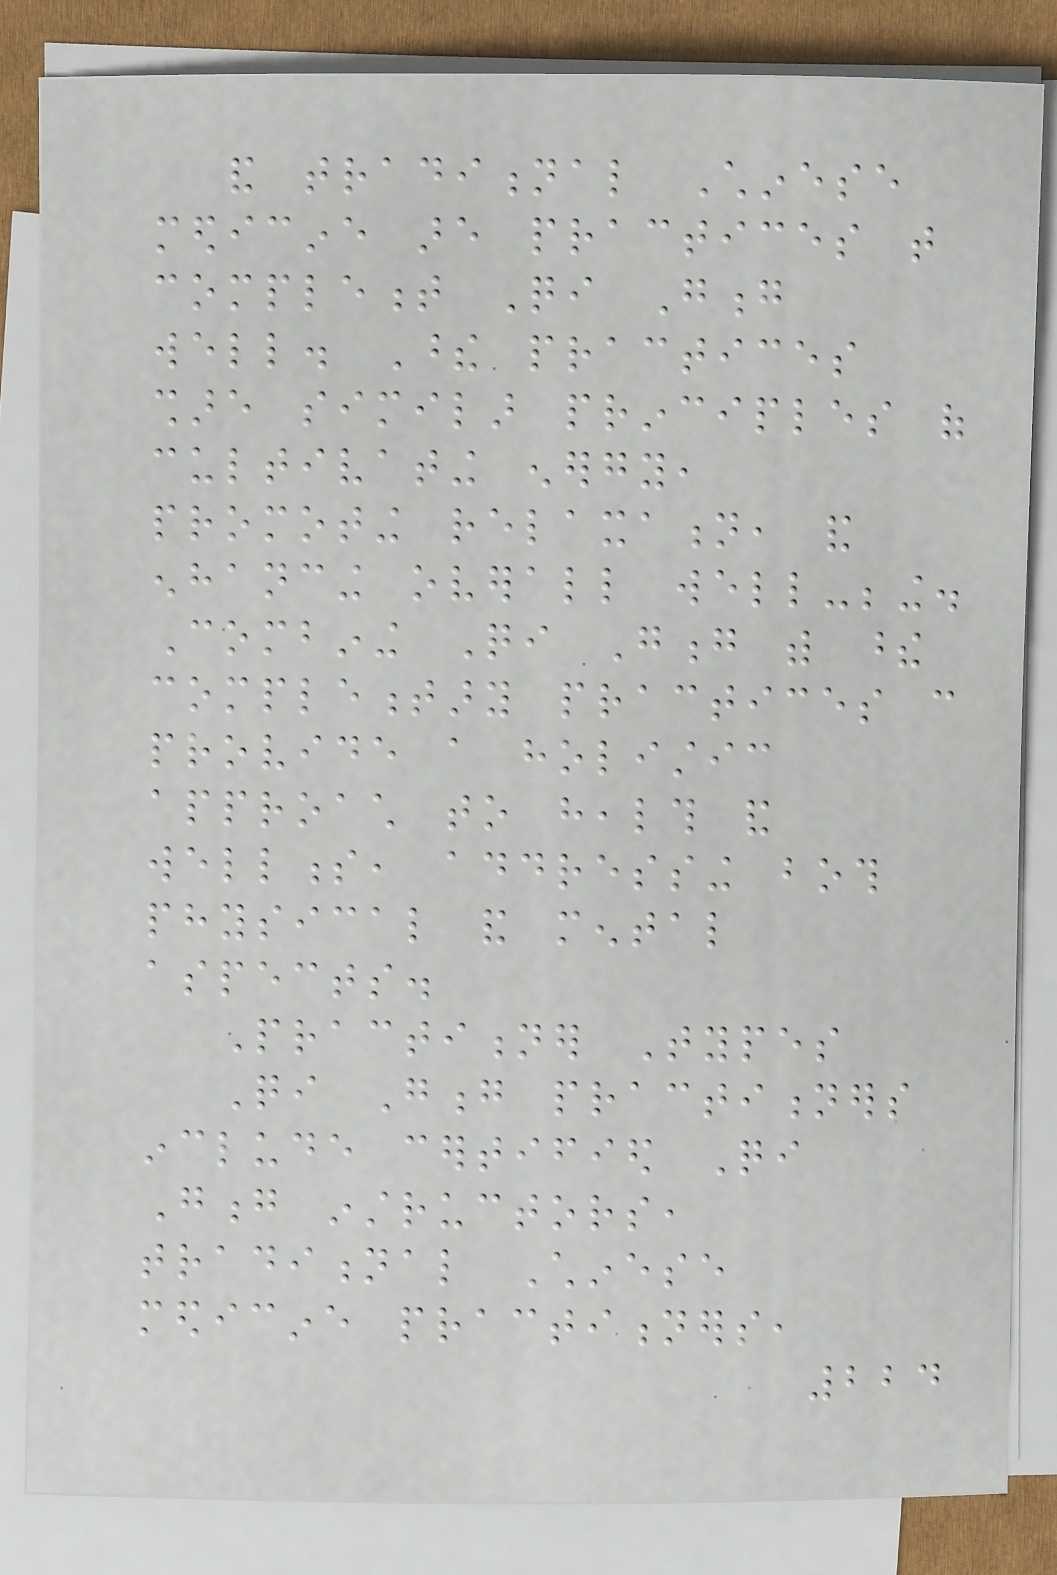and traditional Chinese
medicine are practices that
complement Qi Gong
well. These practices
share similar principles of
cultivating energy,
promoting relaxation, and
enhancing overall well-being.
Combining Qi Gong with these
complementary practices can
provide a holistic
approach to health and
wellness, addressing both
physical and mental
aspects.
Practitioner Types
Qi Gong practitioners
include certified Qi
Gong instructors,
traditional Chinese
medicine practitioners,
224
